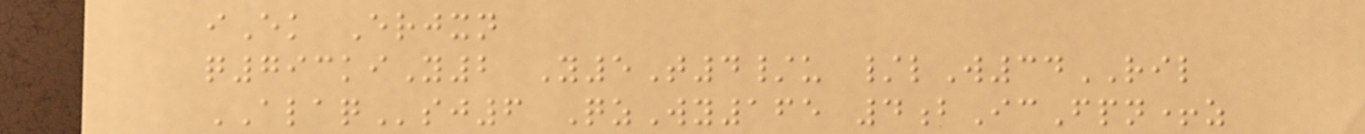iEk Erjxn
q793kiY2 Y5T4/u /lW34RIL
ALAQsj6 QzWy165 4bIcFpn+z
